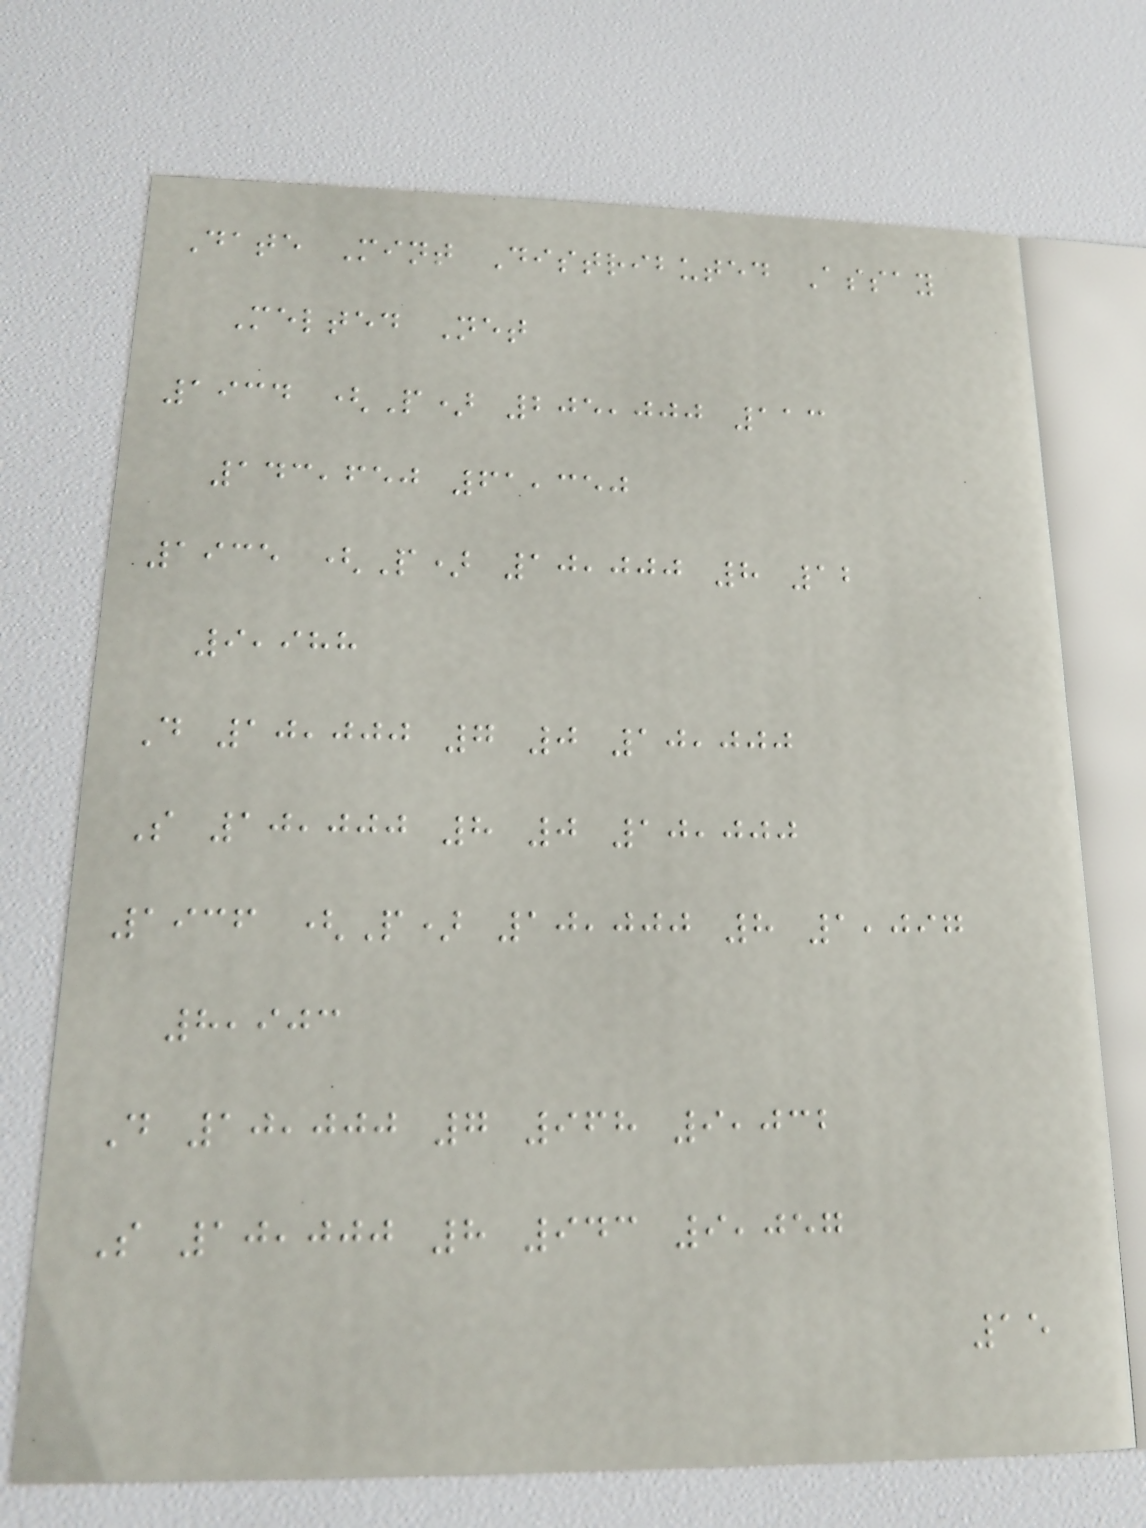Date Mint Distributed Assay
Melted Net
1934 (P) 205,000 113
143,650 61,350
1935 (P) 10,000 8 12
9,988
D 10,000 7 0 10,000
S 10,000 8 0 10,000
1936 (P) 10,000 8 1,097
8,903
D 10,000 7 968 9,032
S 10,000 8 943 9,057
15
